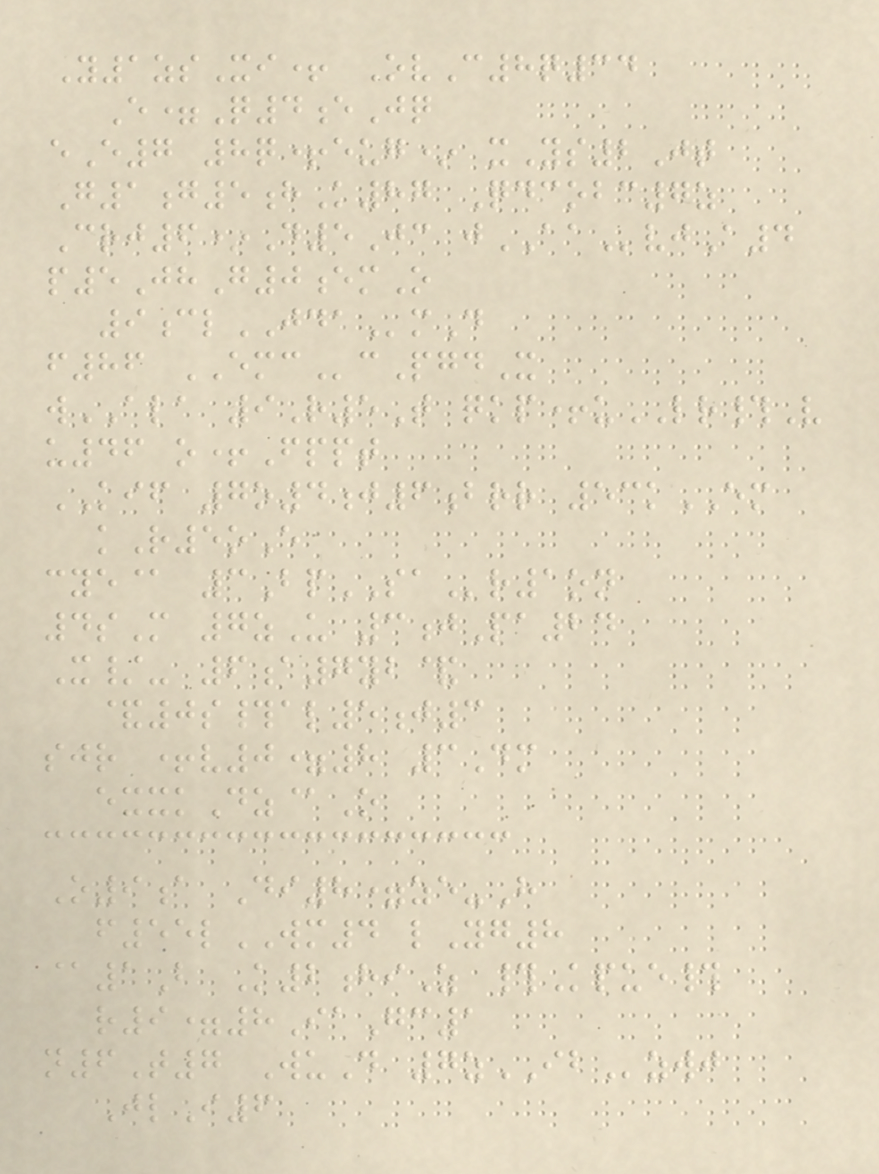Y1zsXi+ OvC8q34
E=Q4eJq
eE7 8q+eug* xYs2Jt
G1g5hK87 Qdcobc7z
Crj6*D5Jc jAAvjA4
p5JhG0emO
9clJDAmD
f86 EMCcPgdX
wALA 9R5T qkp+uLR#V
u46 o+Fppt
KIF 7o4j6brr 53kEM
kR5oE
cye@ 3BpSAr1on
4sM 7zU 3jPa24
X/- 6a7yb&
&0s#al5j3
sjr +v0=8 3Dm
exxkDz@O
O9a Di8=ze-H
f55lWM4 lYg8
@1B K2hiZ #Kpue#
r9=8IaGc1
n6T7 WuD 7zIBzwj
JlI6
